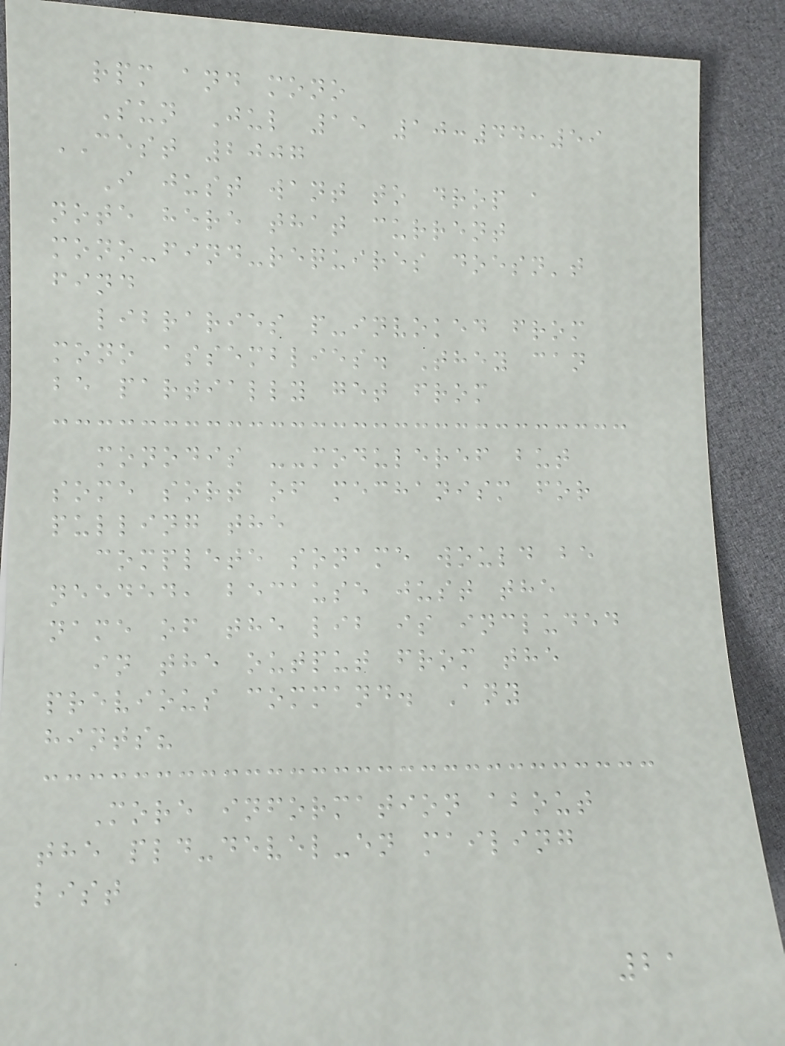rpm and mono
Sun Jul 15 10:44:59
CEST 2007
I just want to drop a
note here that current
mono-find-requires doesn't
find
libraries p-invoked from
mono assemblies. They can
be partially get from
monodis --moduleref but
some sort of mechanism for
pulling the
complete soname would be
needed, because just the
name of the lib is included
in the output from the
previous command. Any
hints?
More information about
the pld-devel-en mailing
list
21
